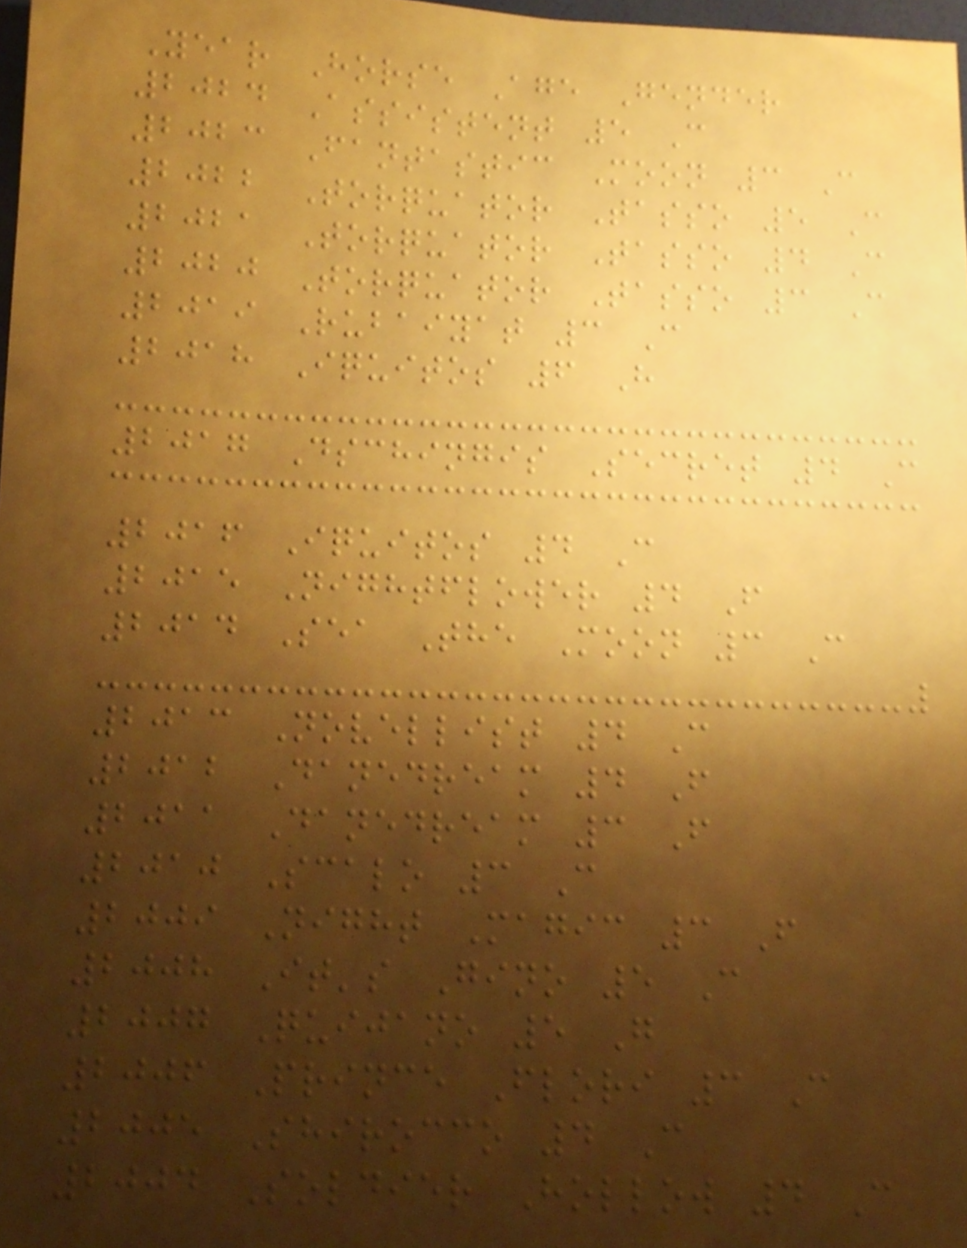Year Horse Age Gender
2024 Assistent 5 C
2023 Fantastic Moon 3 C
2022 Torquator Tasso 5 C
2021 Torquator Tasso 4 C
2020 Torquator Tasso 3 C
2019 Rubaiyat 3 C
2018 Iquitos 6 H
2017 Dschingis Secret 4 C
2016 Iquitos 4 C
2015 Nightflower 4 F
2014 Sea The Moon 3 C
2013 Novellist 4 C
2012 Danedream 4 F
2011 Danedream 3 F
2010 Scalo 3 C
2009 Night Magic 3 F
2008 It's Gino 5 C
2007 Quijano 5 G
2006 Prince Flori 3 C
2005 Shirocco 4 C
2004 Soldier Hollow 4 C
